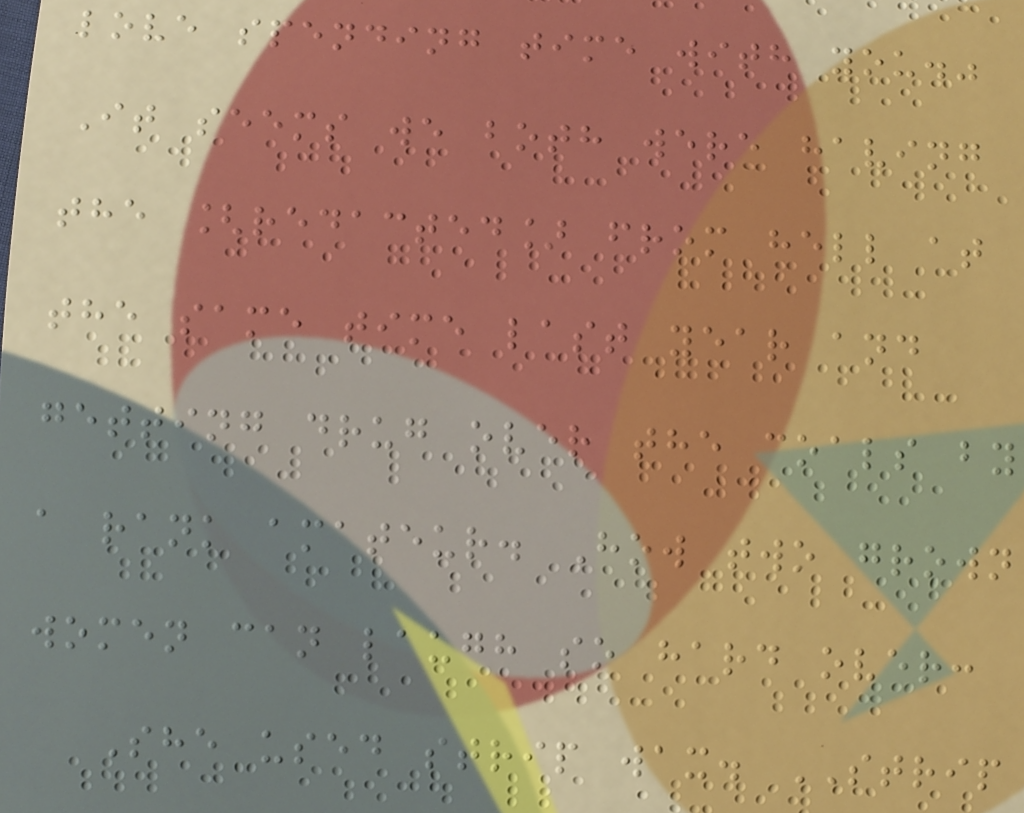love spending time with you."
It seems we both were having
the [redacted] from hell at
the same time last year and
getting drug over the coals by
a rank amateur. How two grown
women can laugh so hard over:
She used strip wax. STRIP
